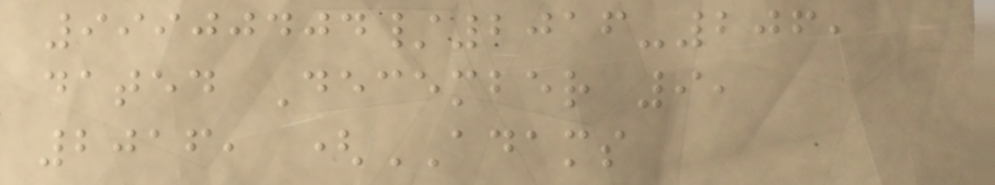99900404/2016-206,
dated December 9,
2016, (ADAMS
